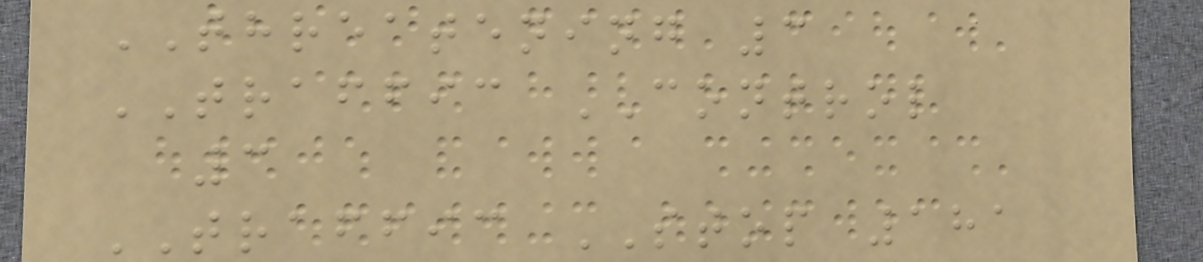THREATENING 3
TRAFFIC CONTROL
3
TRAFFIC STOP 181
